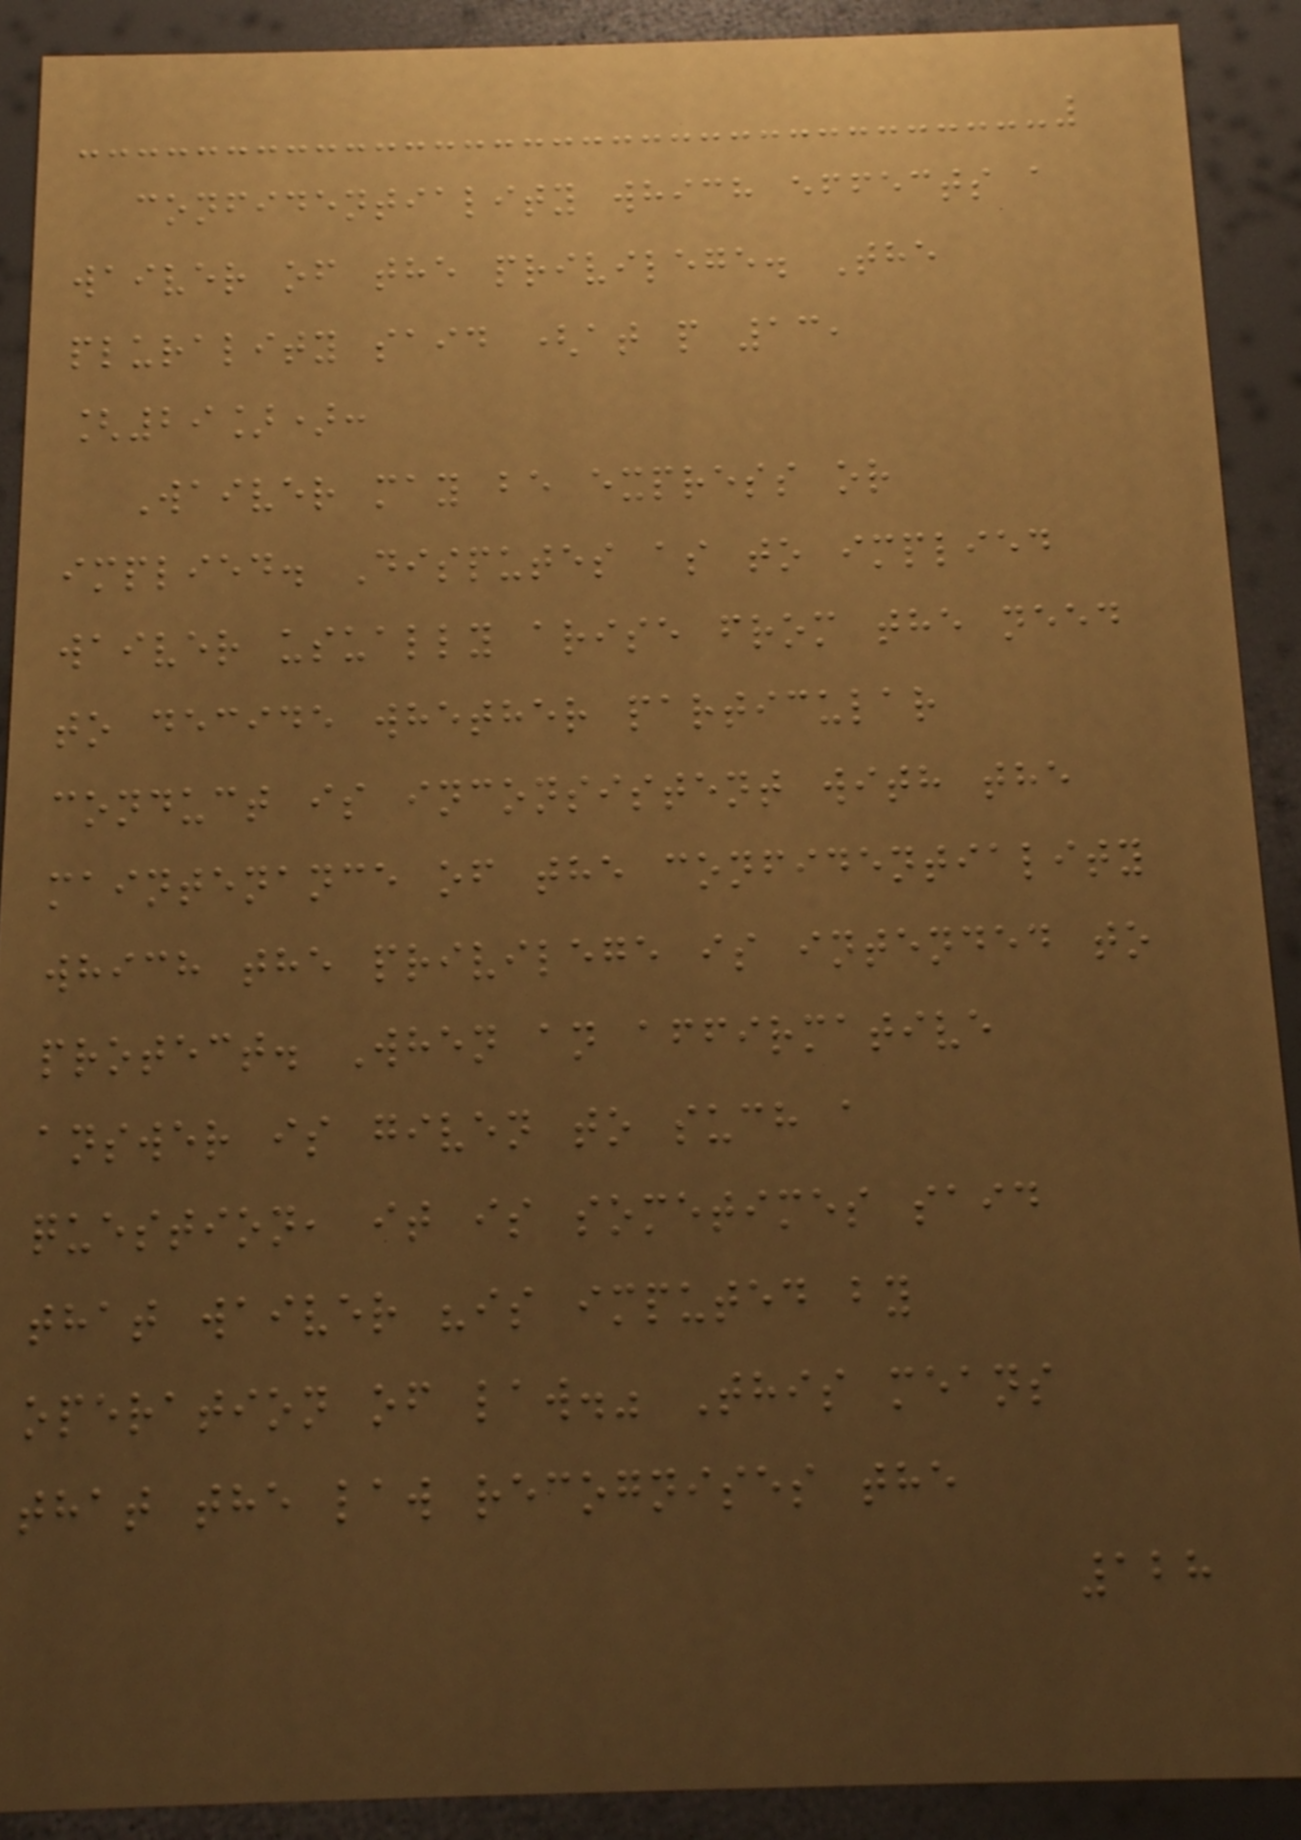confidentiality which effects a
waiver of the privilege. The
plurality said (at p 13,
[29]):
Waiver may be express or
implied. Disputes as to implied
waiver usually arise from the need
to decide whether particular
conduct is inconsistent with the
maintenance of the confidentiality
which the privilege is intended to
protect. When an affirmative
answer is given to such a
question, it is sometimes said
that waiver "is imputed by
operation of law." This means
that the law recognises the
128
